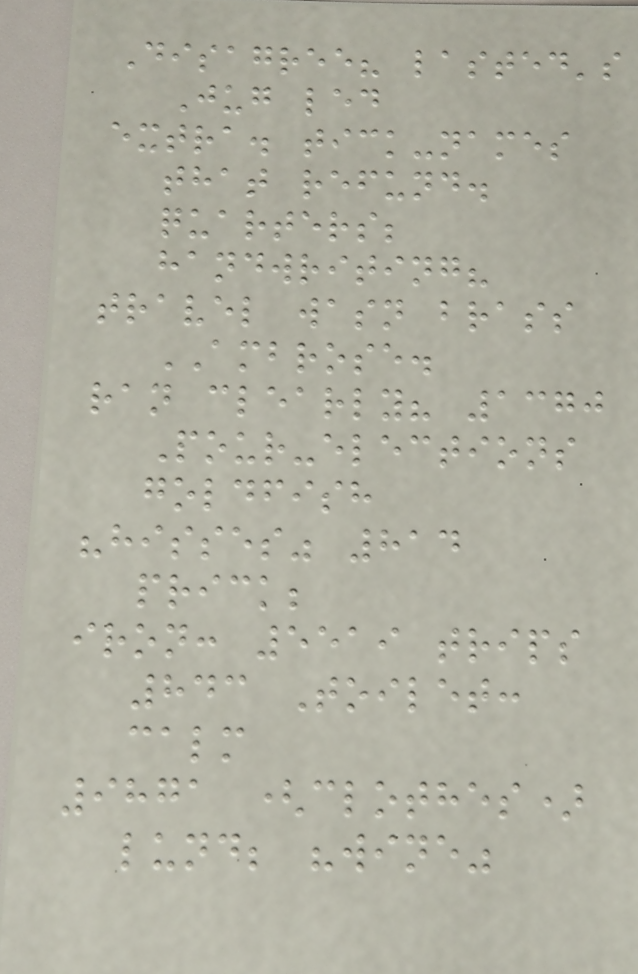Disagree? lasted's
Jug led
extra. tick-names
that refund.
quarters;
handwriting?
travel wasn brass
AMBROSE.
ran clearly? 1370
Pour-elections
goldfish
"hisses" 814
prick;
iron: 5519 trips
843 Toilet:
calm
9871 (clothes)
lund; "wine"
